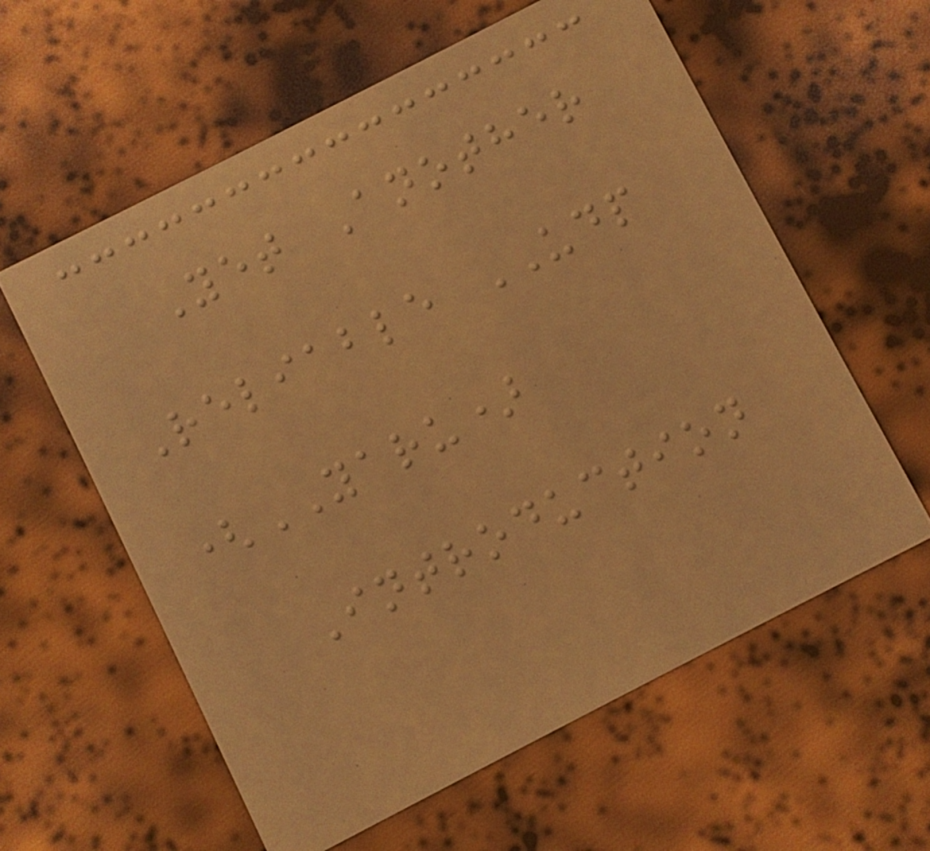Yet Another
Reliable UDP
(YARU)
Introduction
